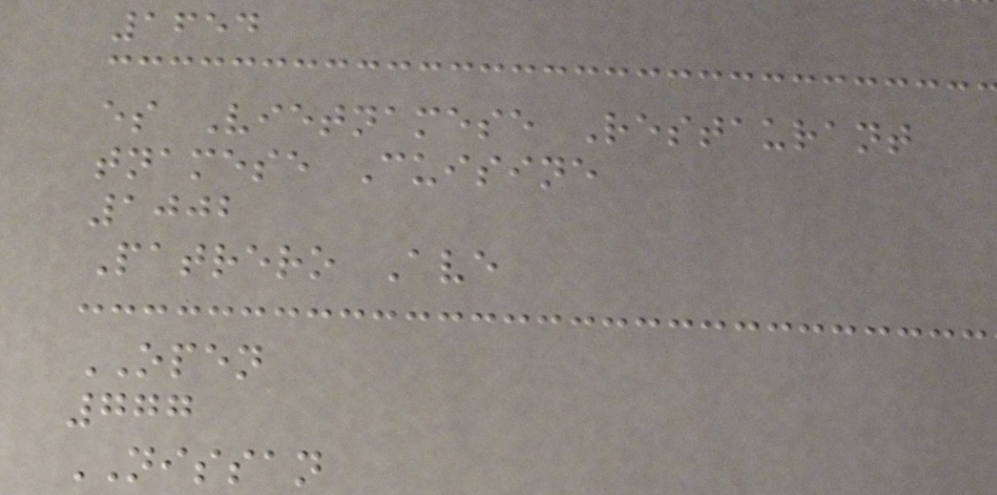1654
es Vietnamese Restaurant
tnamese Cuisine
1002
Patrero Ave
OPEN
777
NISSAN
